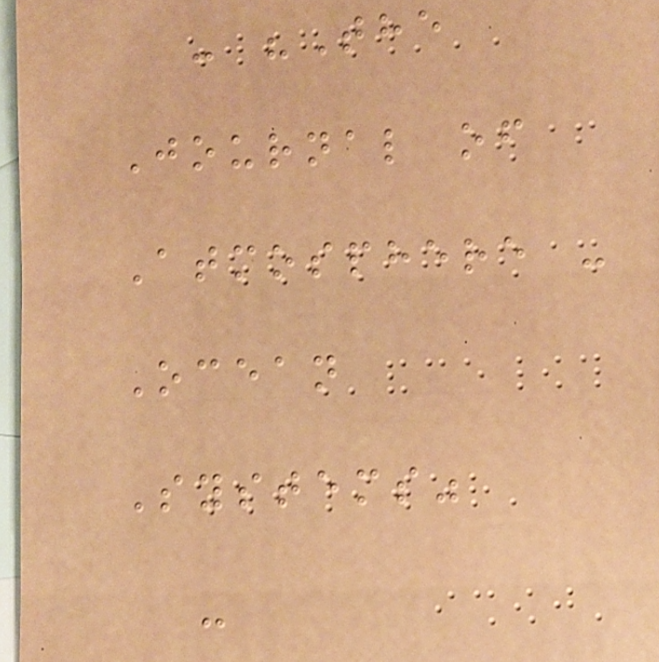- "The
Journal of
Atmosphere -
Ocean
Systems"
-
